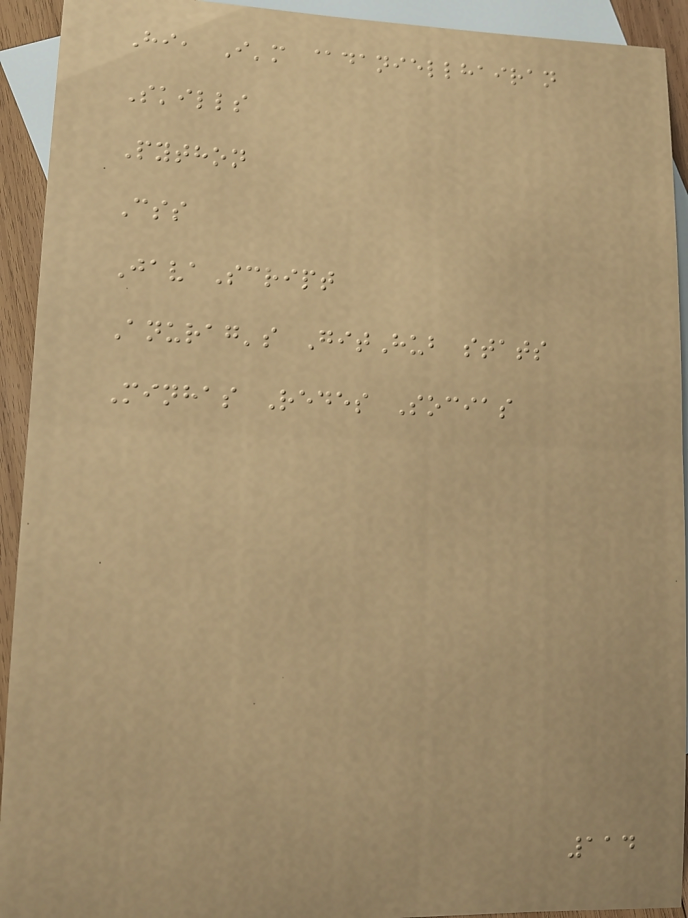Hi, I'm @daniellhairan
Skills
Python
Css
JavaScript
Anurag's GitHub stats
Minhas Redes Socias
114
